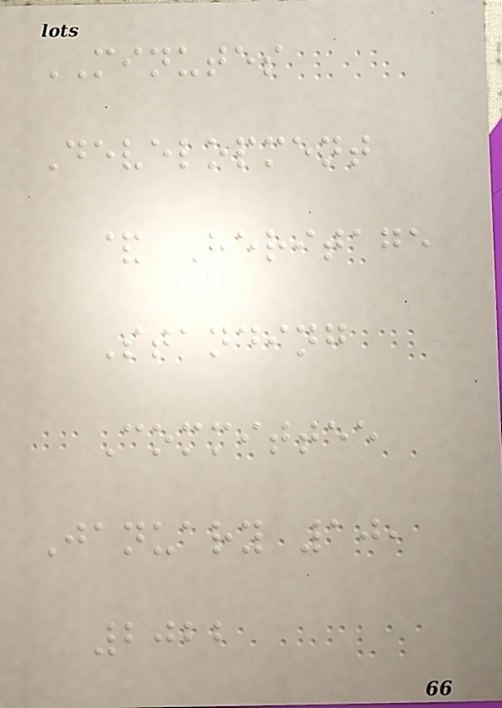MINUTES
Development
& Heritage
Standing
Committee
January 10,
2022
